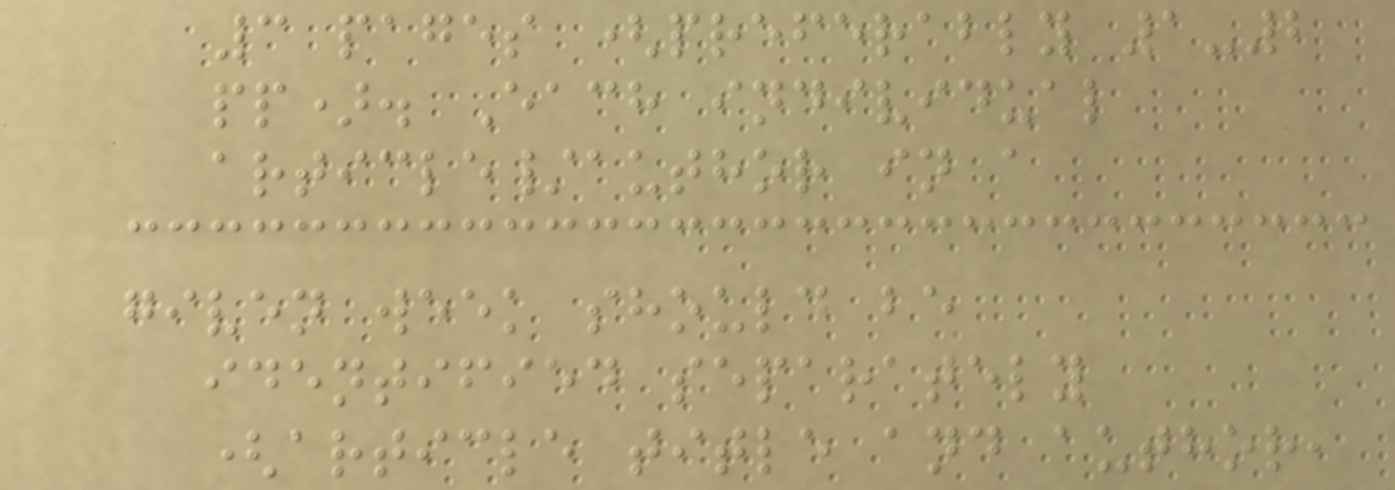3 pages (preferably 1-2
pp). Each individual
article/author in a
given week should be
identified separately
(article title and author,
